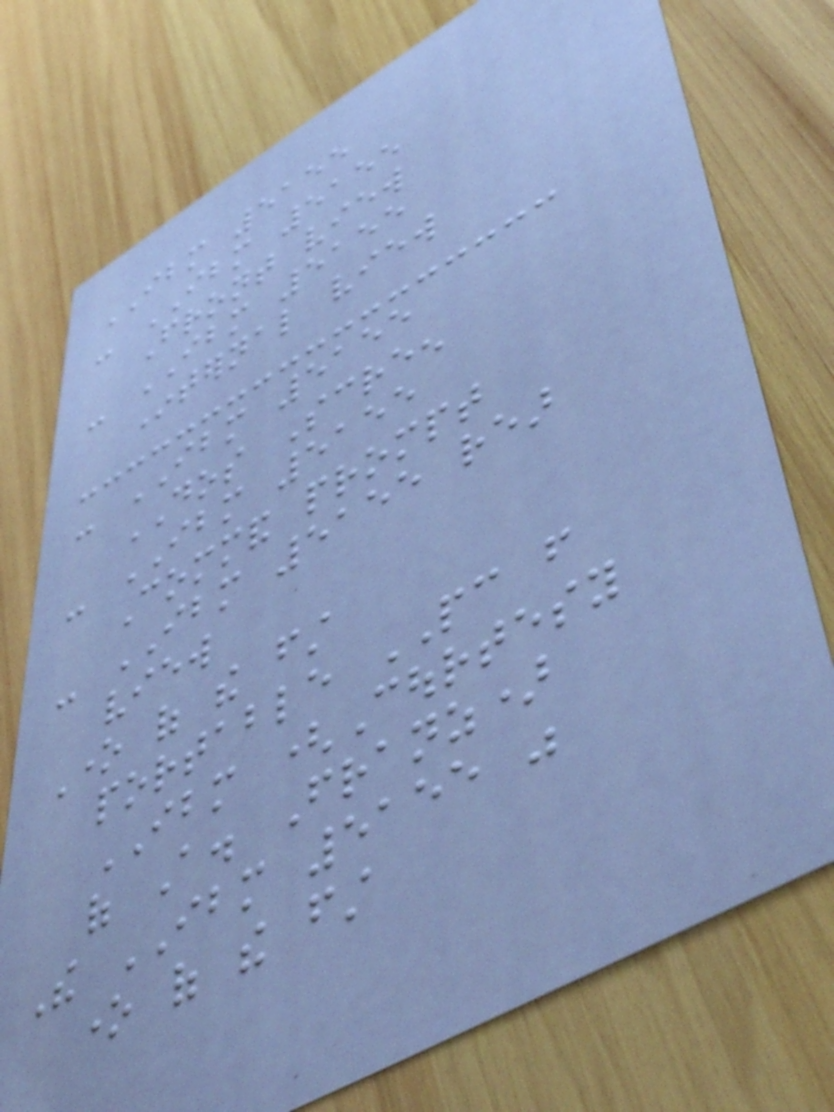IBM 5155
- IBM 5155
Front view
- IBM 5155
Internal view
- IBM 5155
DOS Screen
- IBM 5155
Command prompt
- IBM 5155 rear
view
One of the first
portable PC from
IBM (Courtesy
of A. Franz)
The IBM 5155 was
one of the first
